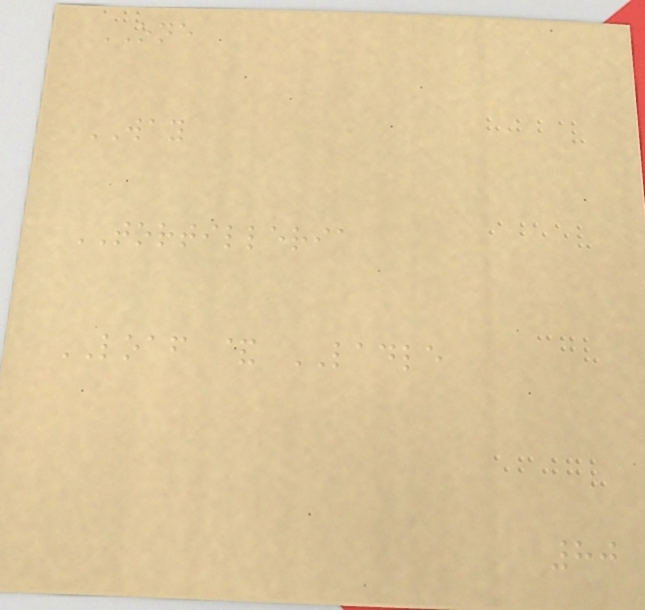ONE
WAY
TORTILLERIA
LOAF & LADLE
80
